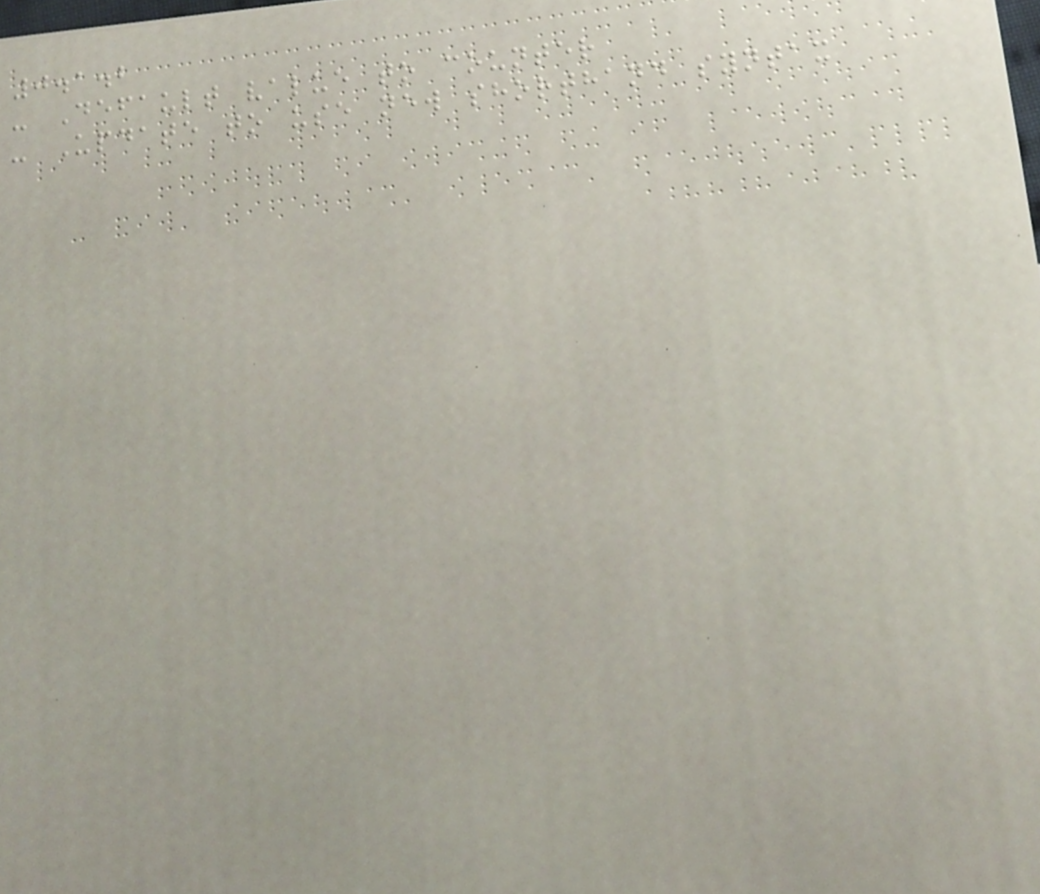0.1.2
- Default value to counter
- Update to use new shorthand syntax
